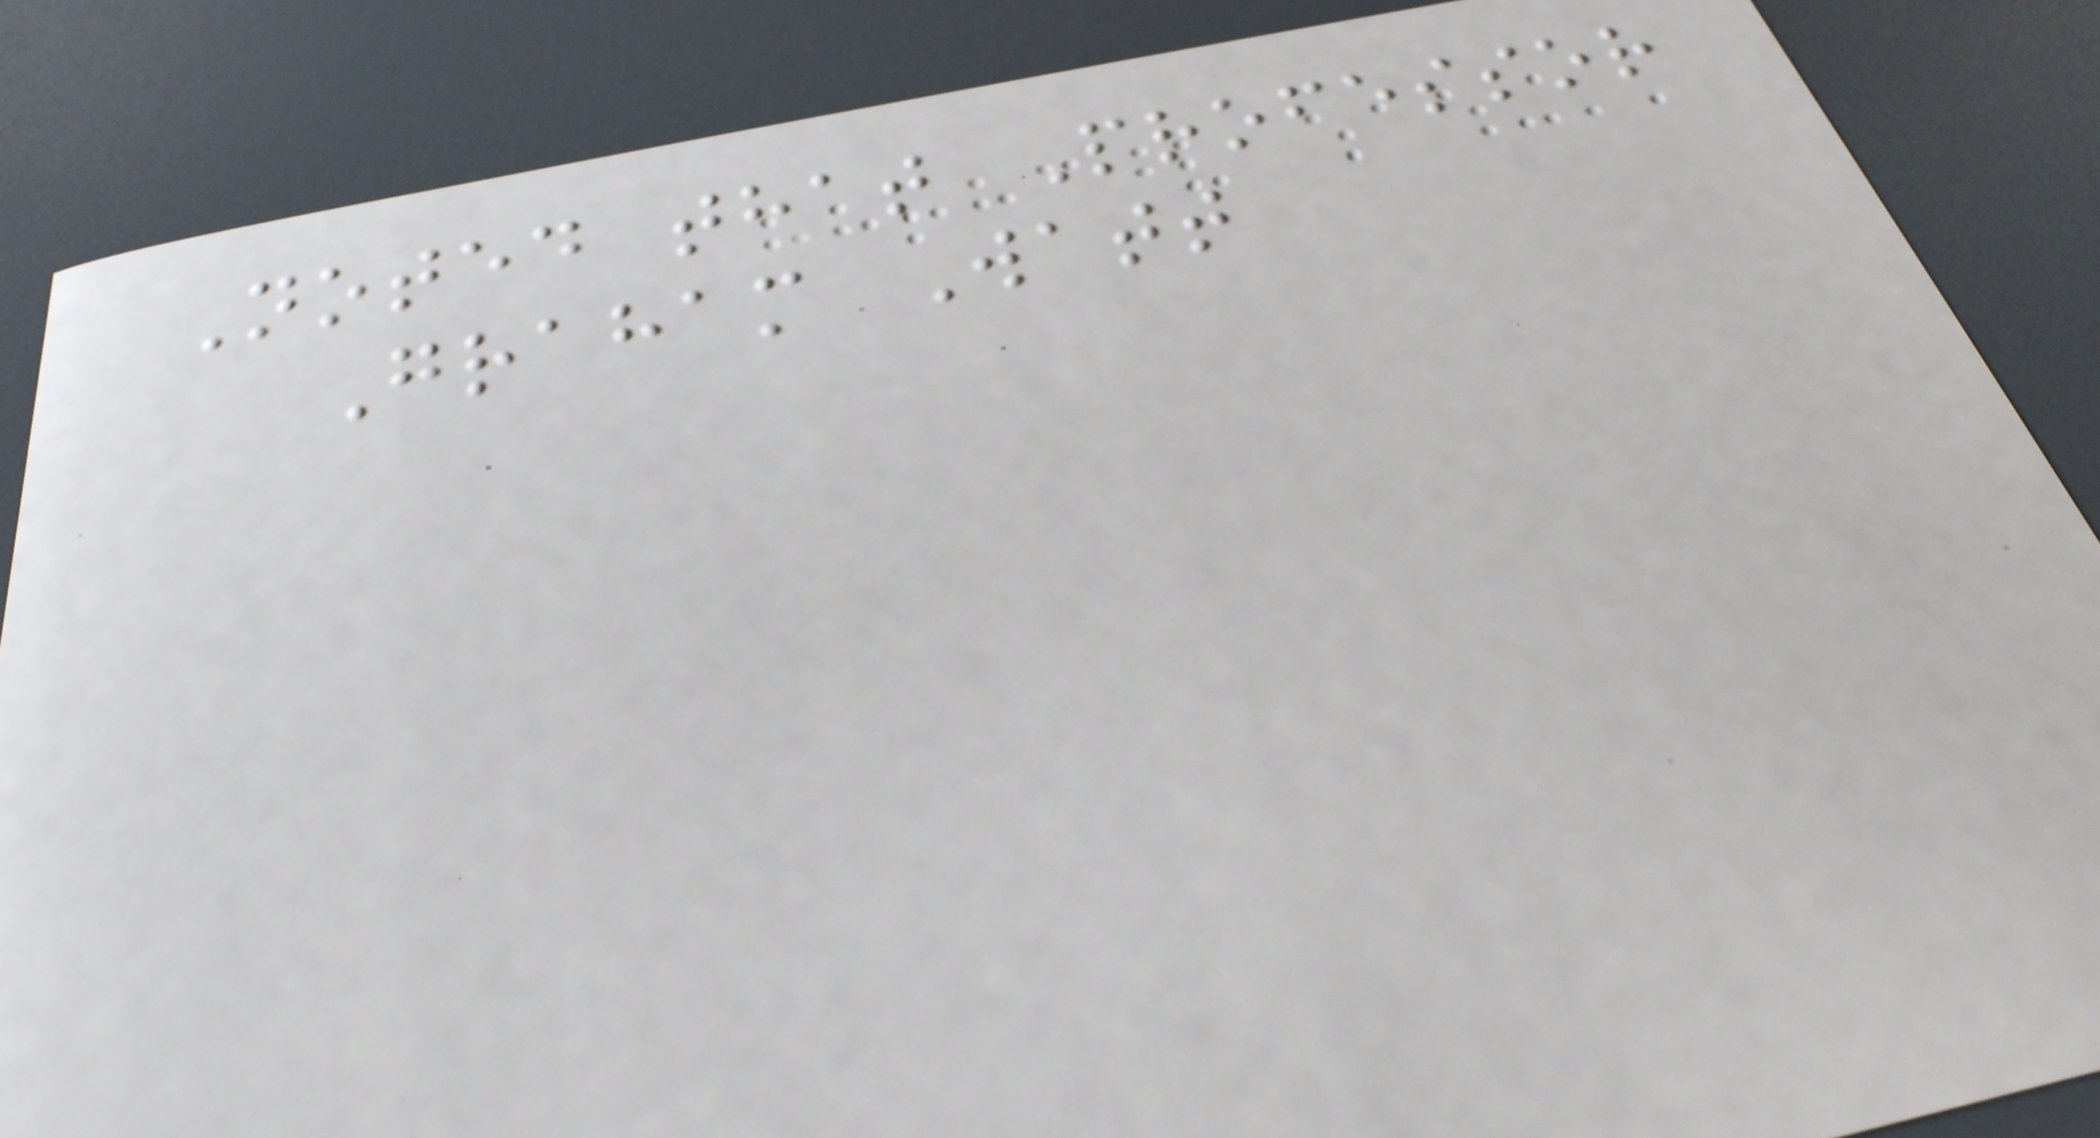Noted that Professor
Graham Watt
